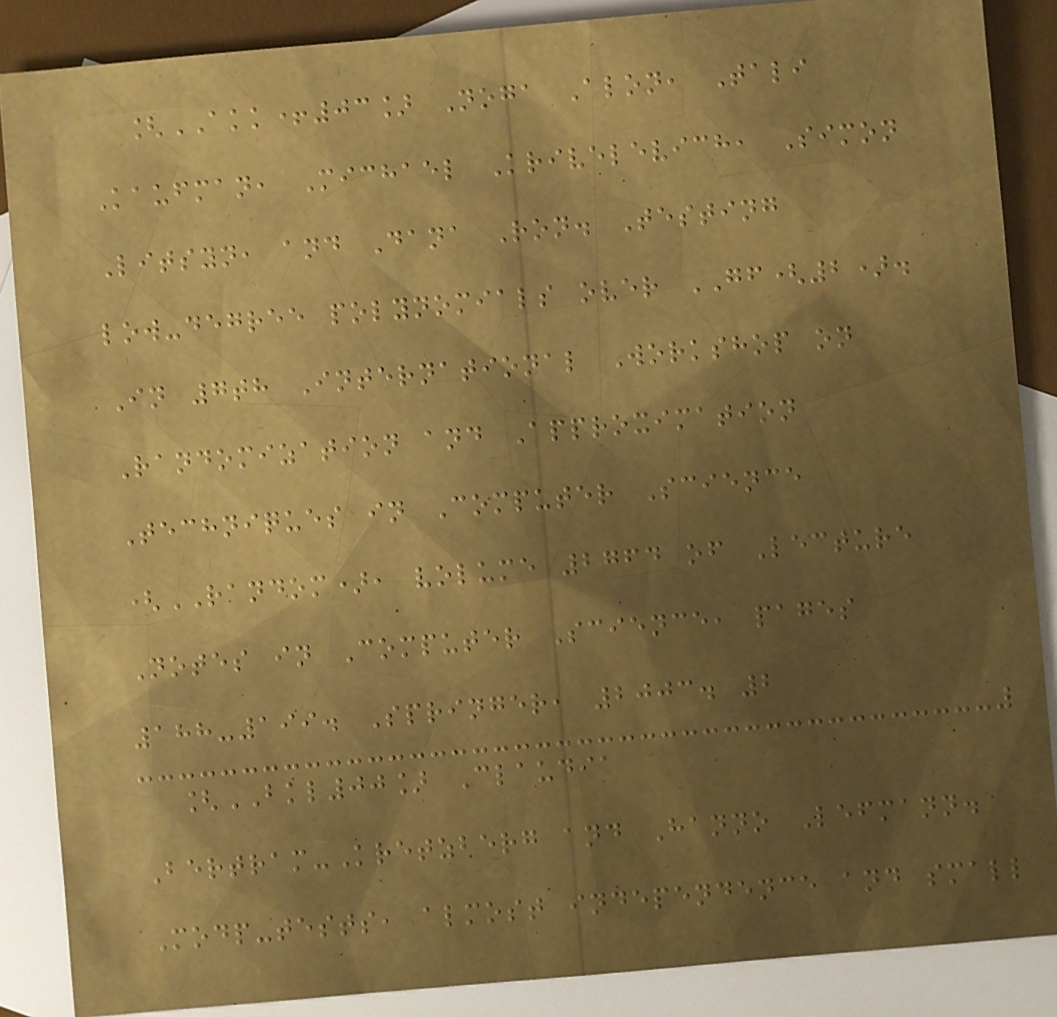[AKK+03] Noga Alon, Tali
Kaufman, Michael Krivelevich, Simon
Litsyn, and Dana Ron. Testing
low-degree polynomials over GF(2).
In 7th International Workshop on
Randomization and Approximation
Techniques in Computer Science
(RANDOM), volume 2764 of Lecture
Notes in Computer Science, pages
188-199. Springer, 2003. 2
[BKL00] Claudia
Bertram-Kretzberg and Hanno Lefmann.
Modp-tests, almost independence and small
